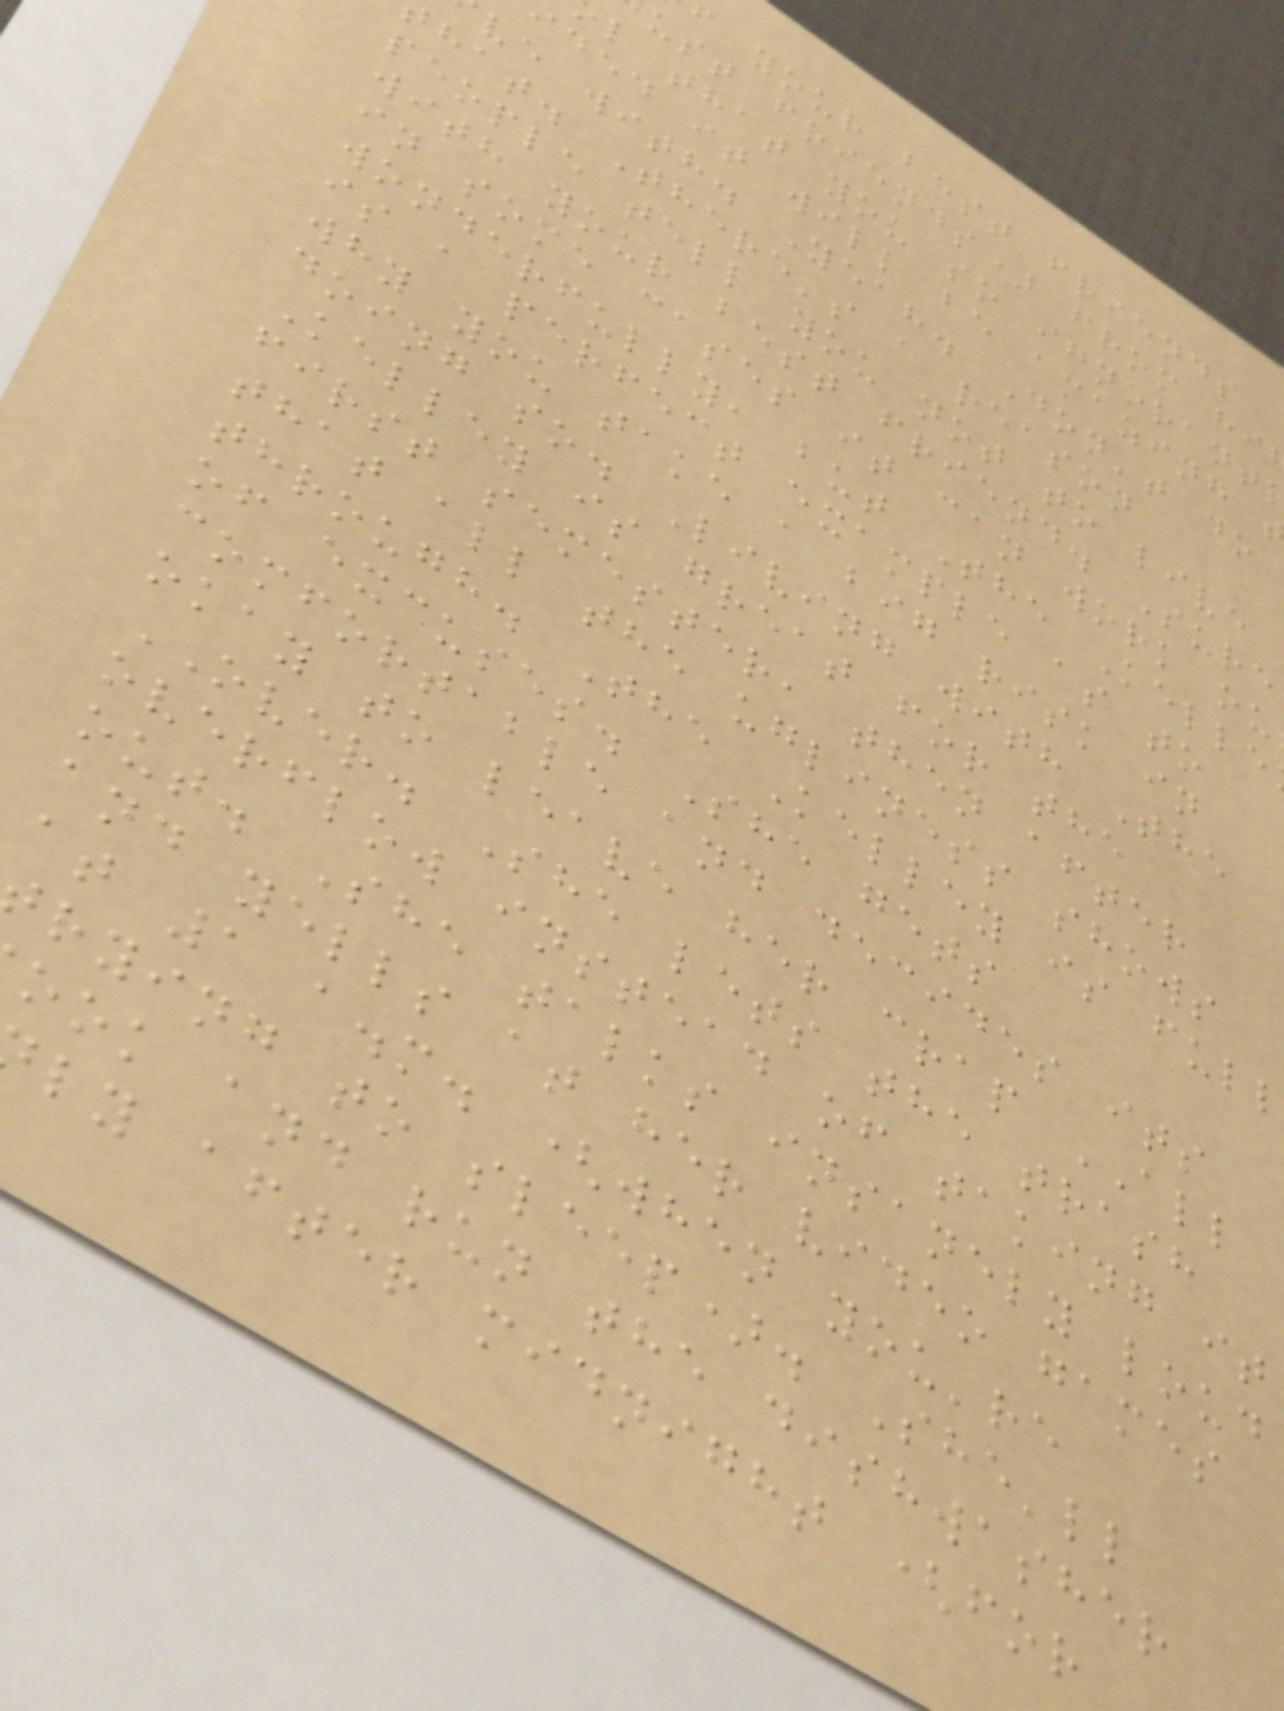f your best friends
ust friends) from hi
l that you so ignorant
ided it will be amazing
ve with. Yeah. Don't do
hat. There's a reason
people tell you not to live
with your best friend. Sure
in some cases it can work ou
wonderfully, but The Kelle
is a perfect example as to
why you take a big risk in
doing so. Living with The
Kelley is great for the
first semester, then after
that all the ugliness shows
through. The Kelley is full
of excuses. She gets
comfortable and decides its
okay to leave her crap ALL
OVER. She lets the trash
overflow instead of taking it
out. She talks insanely loud
and yells at her video games
at 1 a.m. (when you're
rying to sleep). She'll
ook and run the dishwasher
ly after midnight (for
